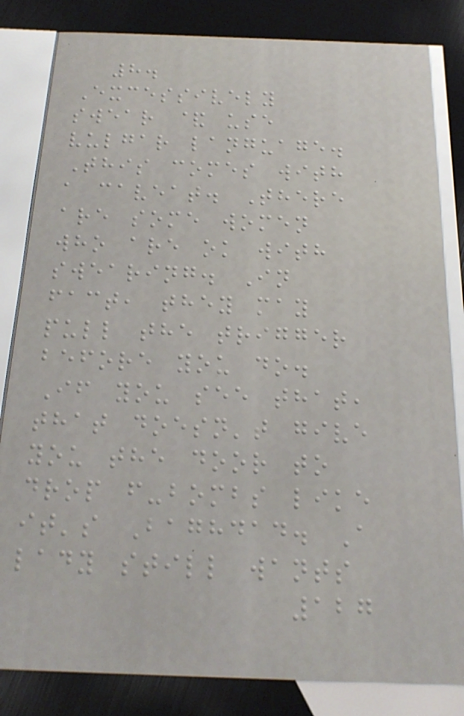8.
Excessively
swear & use
vulgar language.
This comes with
a caveat. There
are some women
who are ok with
swearing. In
fact, they may
pull the trigger
before you do.
If you see that,
that doesn't give
you the door to
drop f-bombs like
it's Baghdad. A
lady still wants
127
